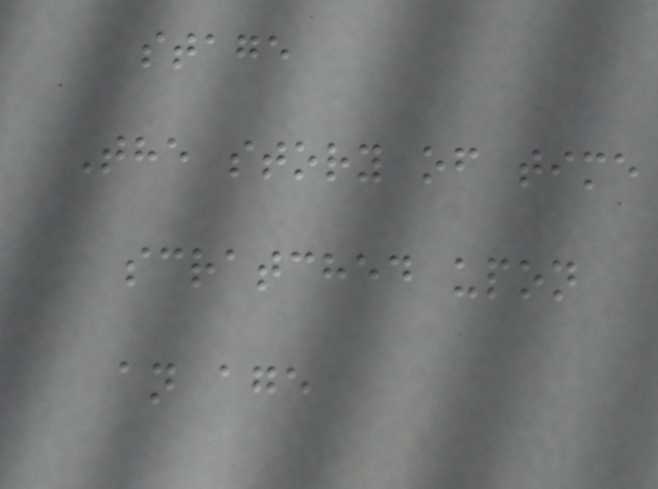stage
The story of time
scratched upon
an age
